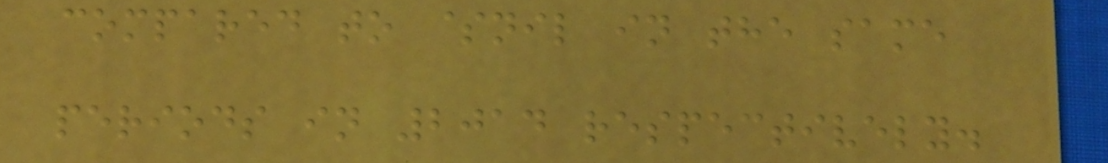compared to $nil in the same
periods in 2014 respectively.
